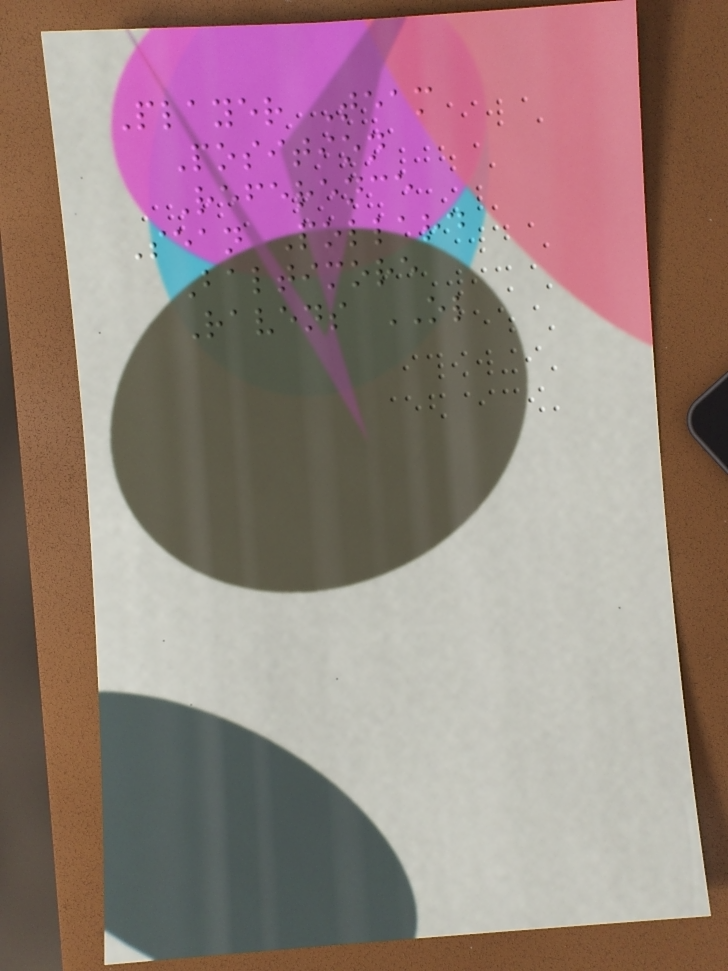Player Team
Position
Reference
Sean Pollard
Baltimore
Ravens OL
